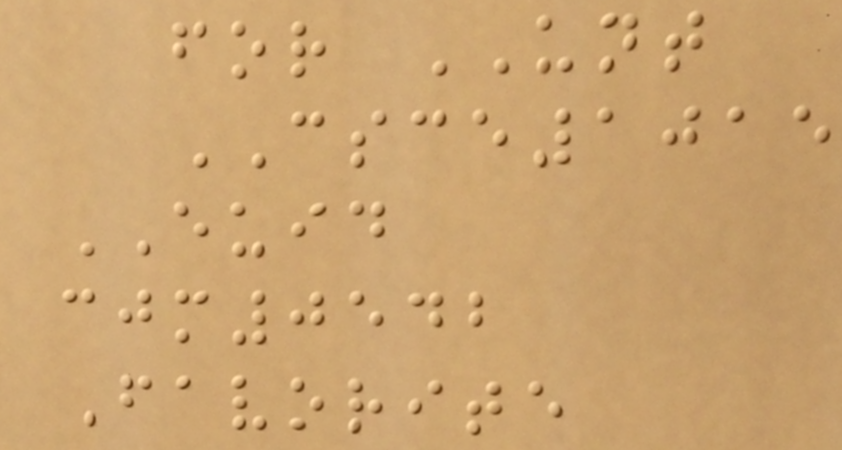for UNT
CSCE1015
EUID
cjm0542
Favorite
